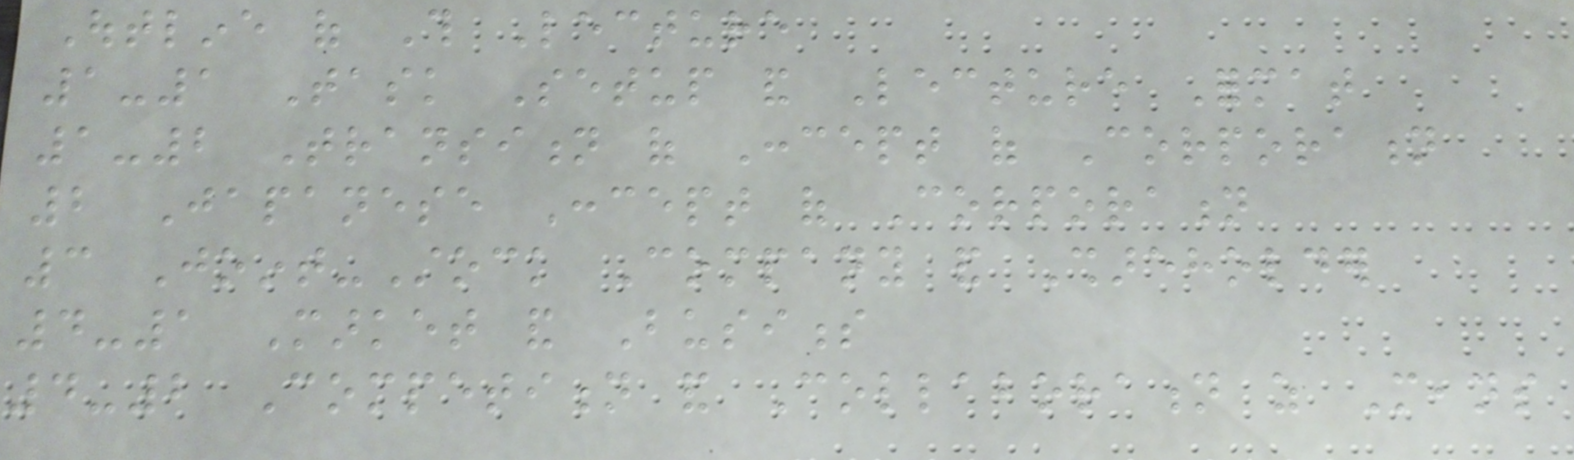Outline of This Lecture
1-1 Task Setup and Lecture Format
1-2 Transition of Concept of Corporation
2 Japanese Concept of Corporation
3 Joint-Stock Company and Shareholder
4-1 Market and Business
4-2 Competition and Collaboration as Means
